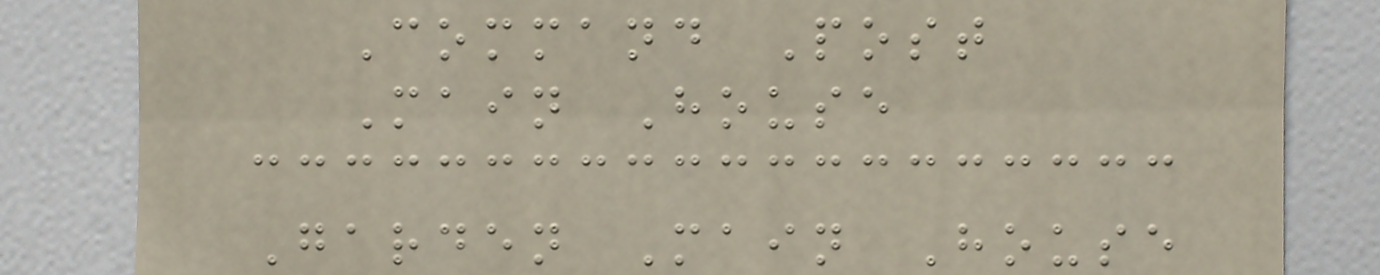Command Post
Main House
Garden Main House
